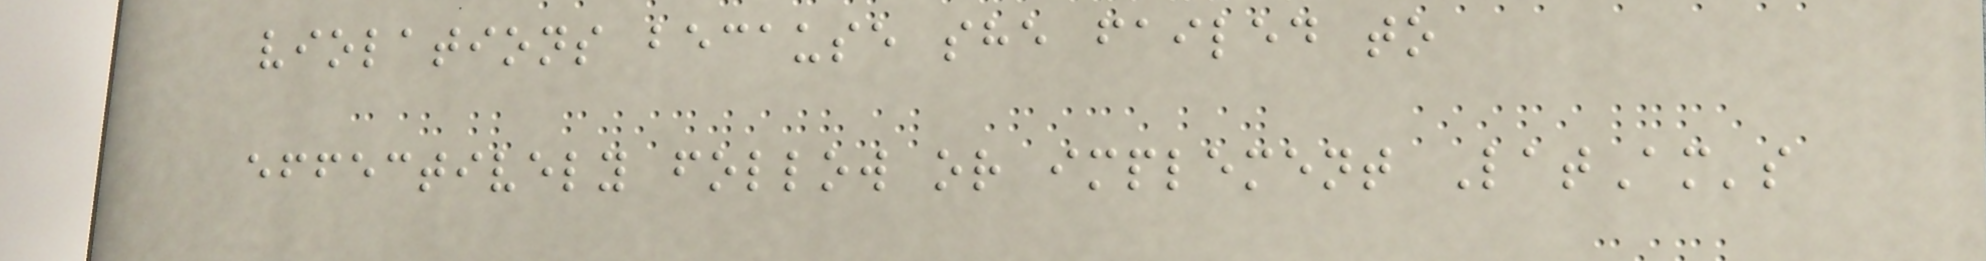violations because she failed to
effectively follow or implement LatAm's
